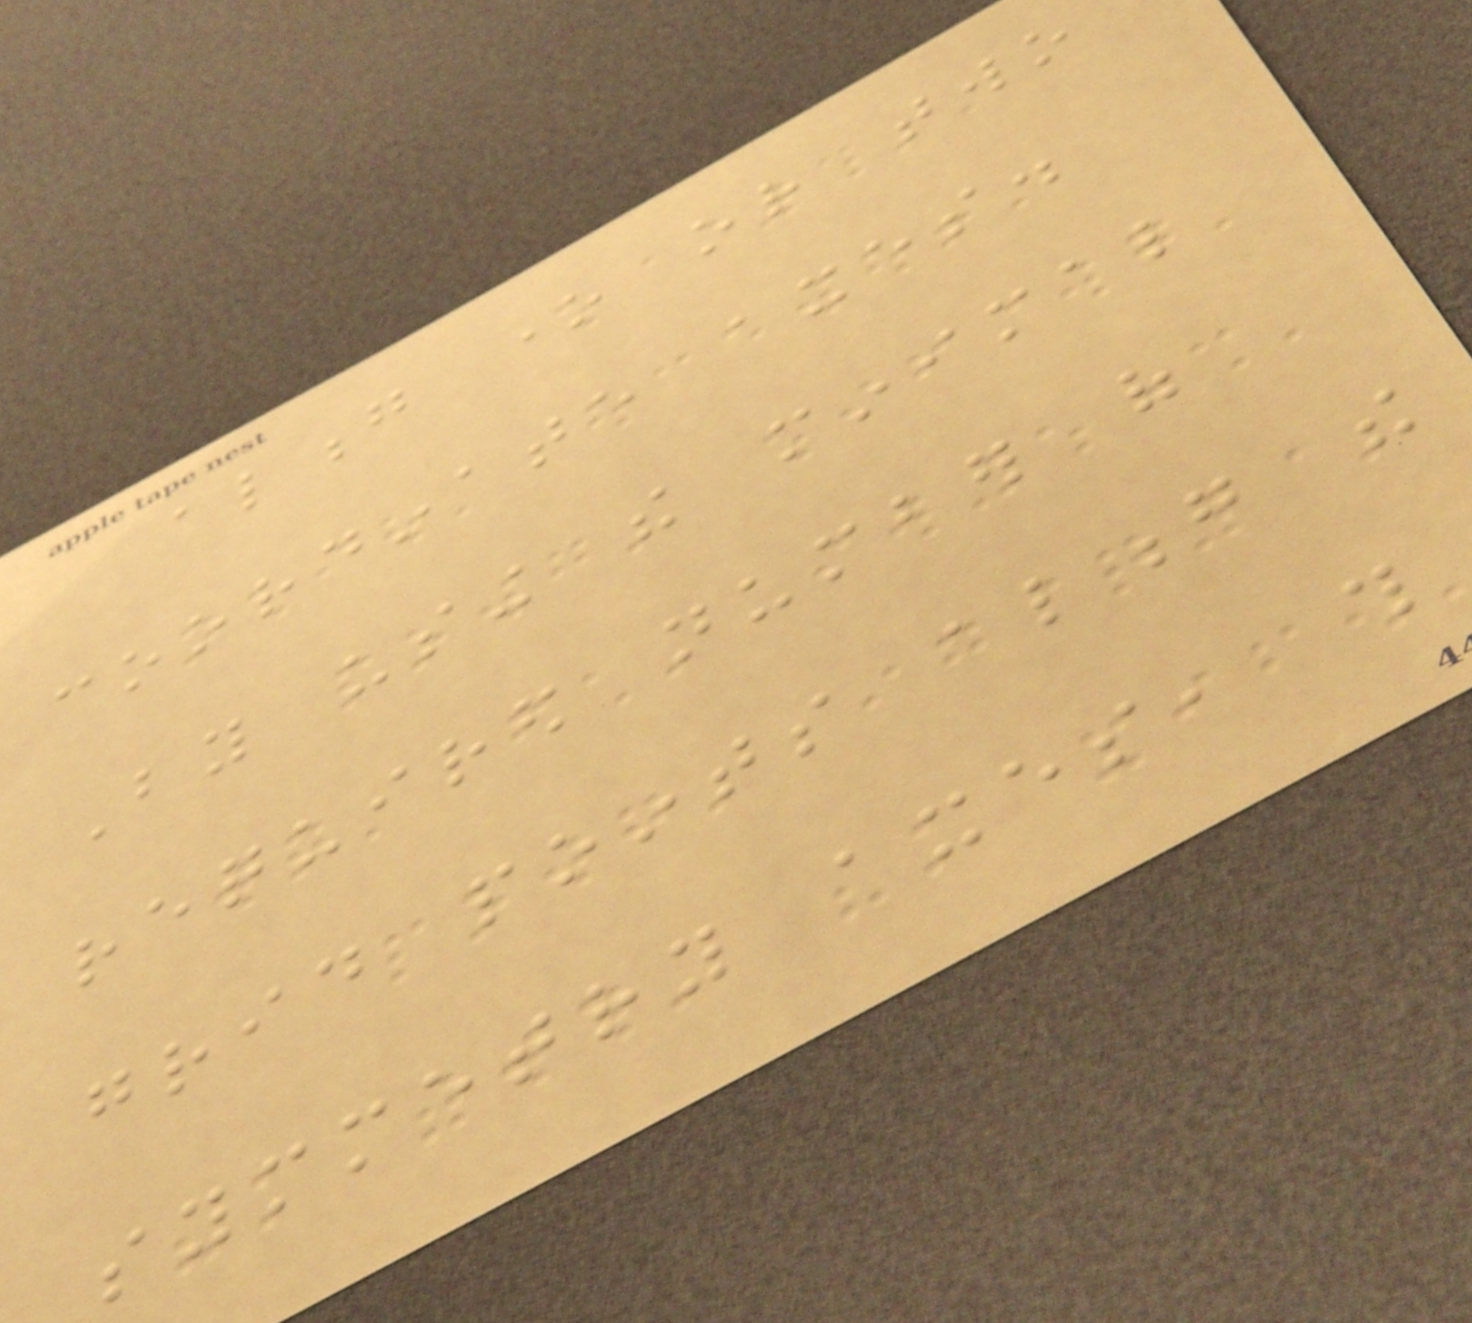along one or two
coordinate axes.
By using the minimal
required number of
grid points along the
symmetry axes, this
